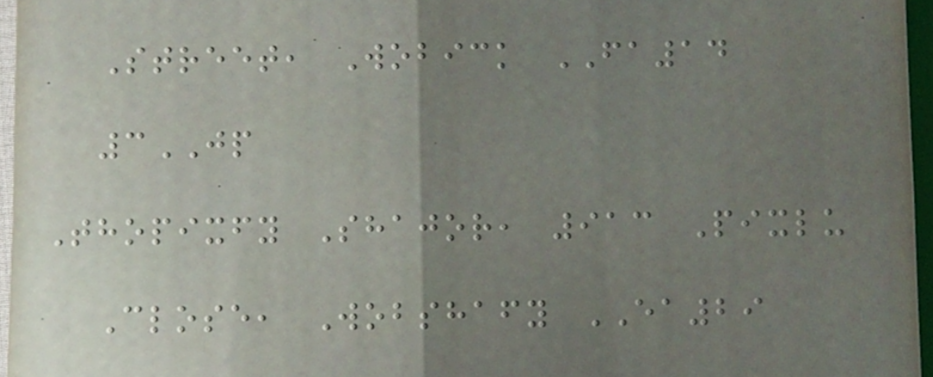Street, Wobick FA14
3JP
Thopixfy Shajor, 913 Pixlu
Close, Wobshafy EA29
